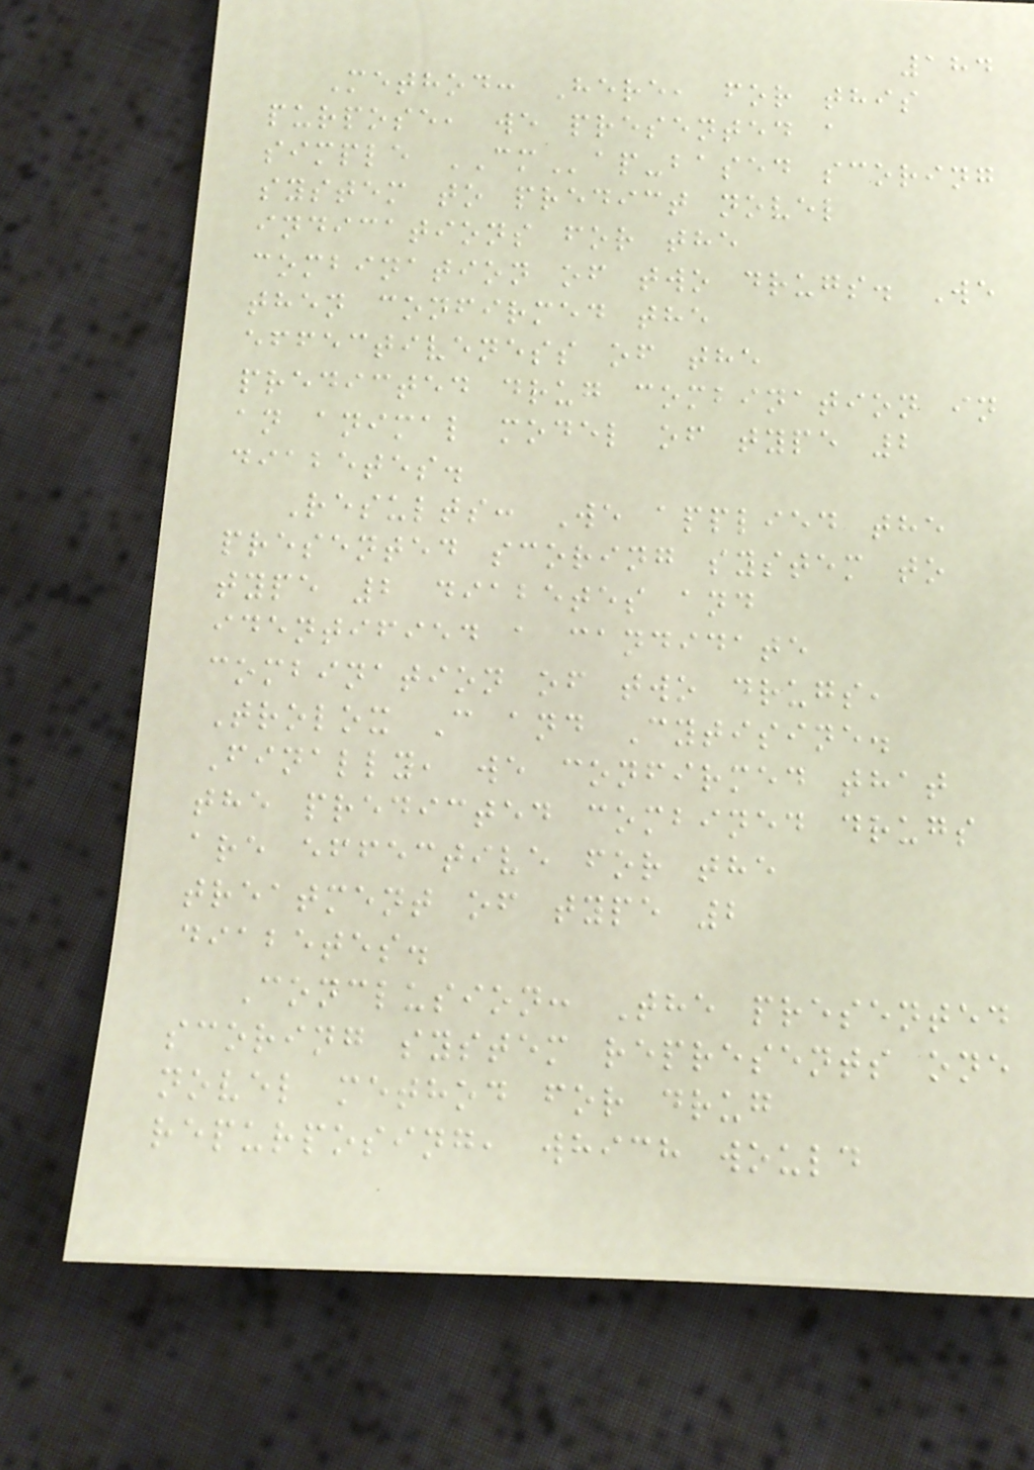184
Method: Here, for this
purpose, we presented a
simple CMap-based scoring
system to predict novel
indications for the
combination of two drugs. We
then confirmed the
effectiveness of the
predicted drug combination in
an animal model of type 2
diabetes.
Results: We applied the
presented scoring system to
type 2 diabetes and
identified a candidate
combination of two drugs,
Trolox C and Cytisine.
Finally, we confirmed that
the predicted combined drugs
are effective for the
treatment of type 2
diabetes.
Conclusion: The presented
scoring system represents one
novel method for drug
repurposing, which would
